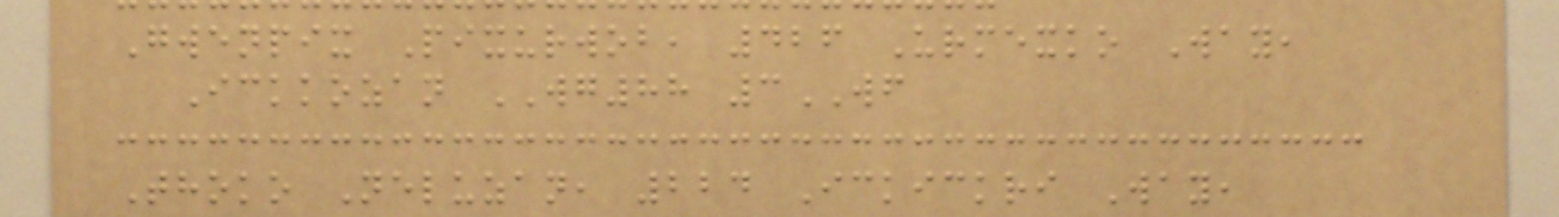Gwenpix Pixurwob, 426 Urmexko Way,
Ickkozan WG88 3WF
Thoko Neluzan, 224 Ickickri Way,
